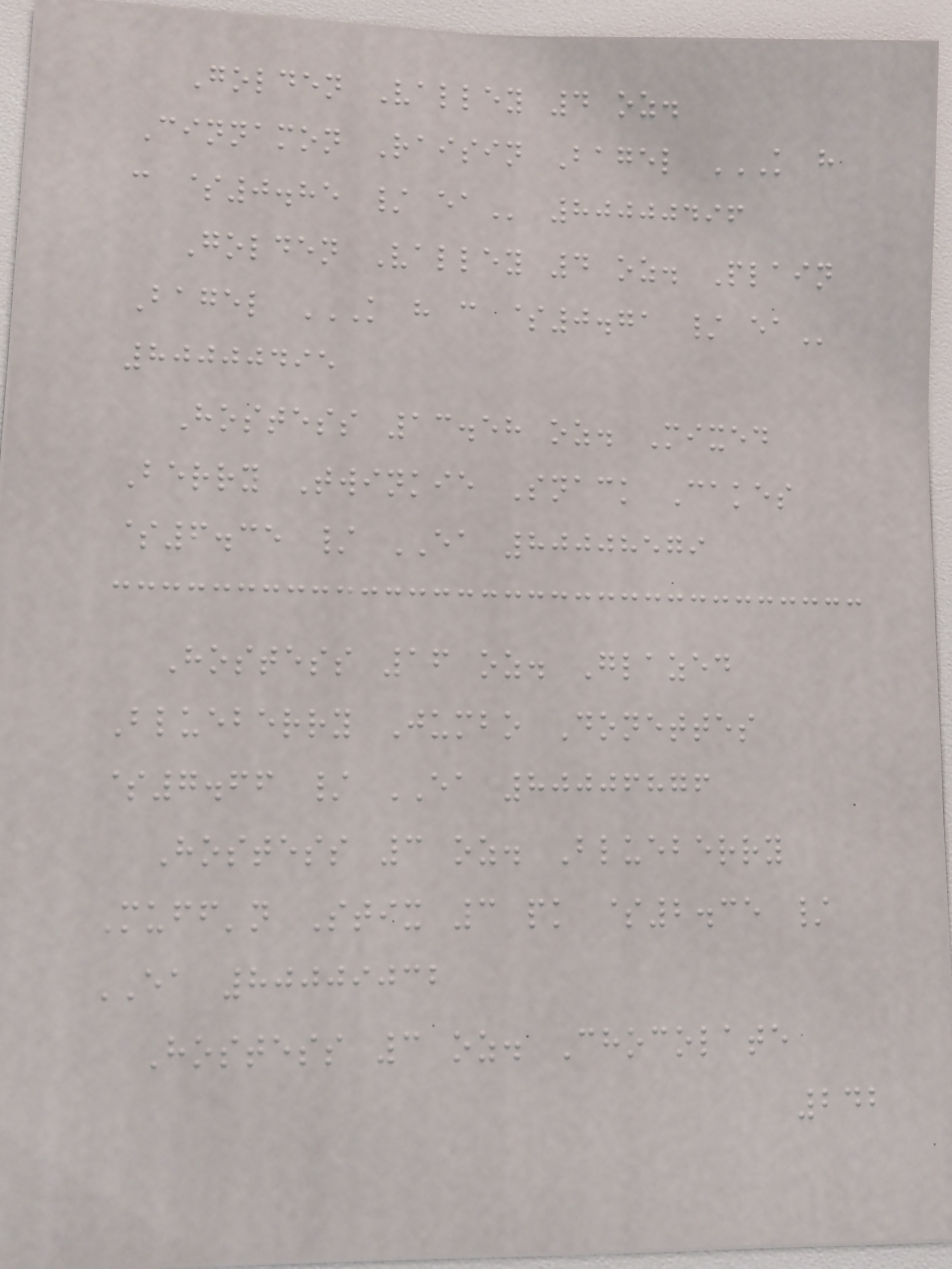Golden Valley 4 oz.
Cinnamon Raisin Bagel K H
C $0.85 / EA 80000496
Golden Valley 4 oz. Plain
Bagel K H C $0.71 / EA
80000495
Hostess 13.58 oz. Mixed
Berry Twinkie Snack Cakes
$6.35 / EA 80008579
Hostess 16 oz. Glazed
Blueberry Jumbo Donettes
$7.66 / EA 80006876
Hostess 3 oz. Blueberry
Muff'n Stix 3 pk $2.35 /
EA 80009032
Hostess 3 oz. Chocolate
242
